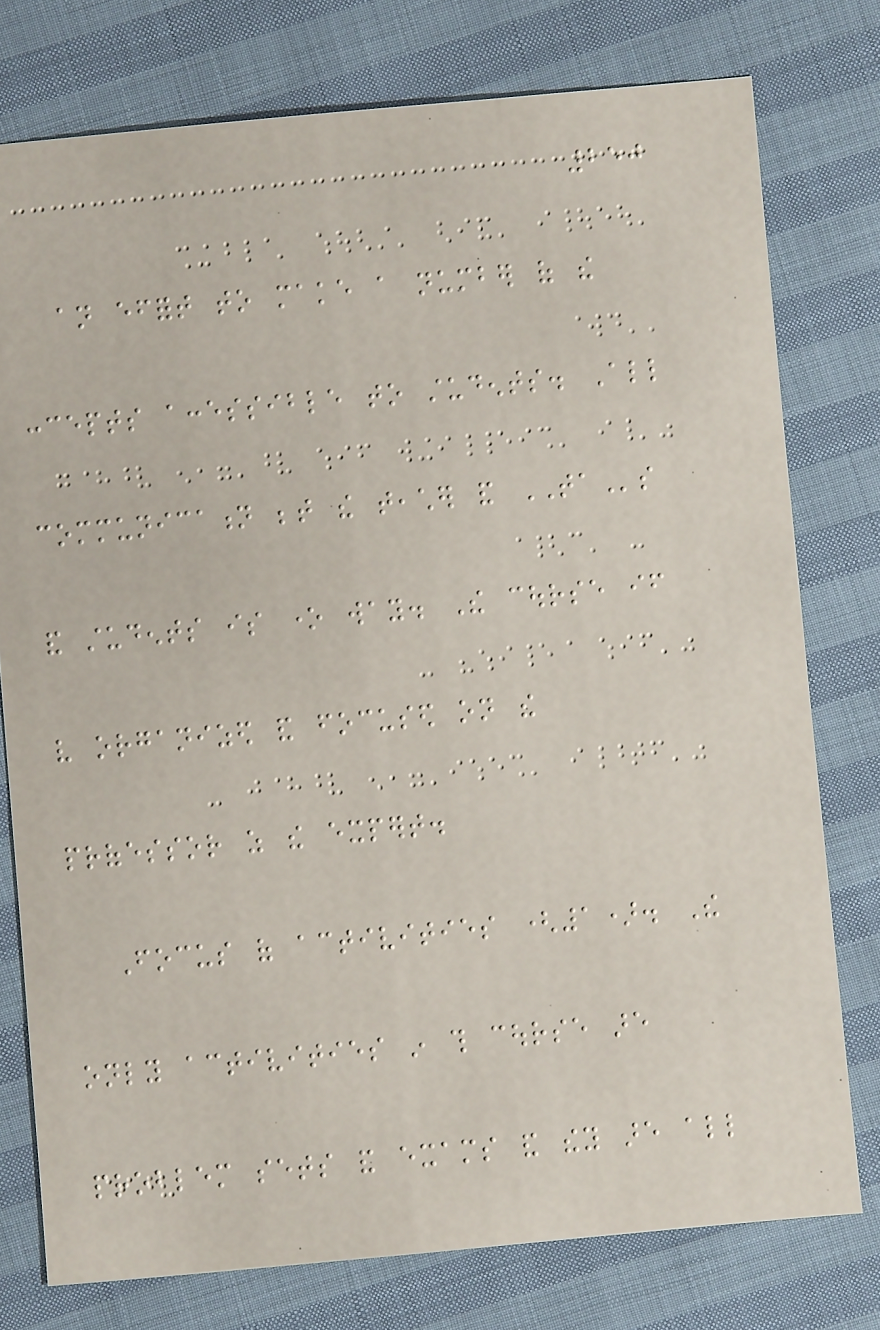250
an effort to make a number of the
concepts accessible to students. All
communication between the teacher and TAs
and students is one way. The course if
very organized and focused on the
professor as the expert.
Focus of activities (1). The
only activities in this course are
problem sets and exams and they are all
